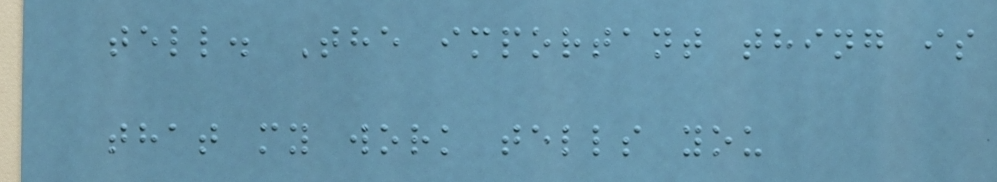tell. The important thing is
that my work tells you
